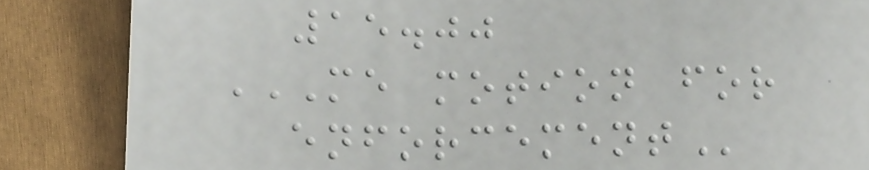15.00
ME MOTION FOR
ENFORCEMENT
